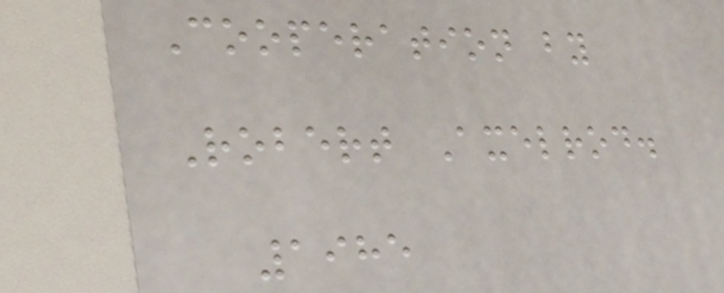Cooperation by
Robert Axelrod.
1985
